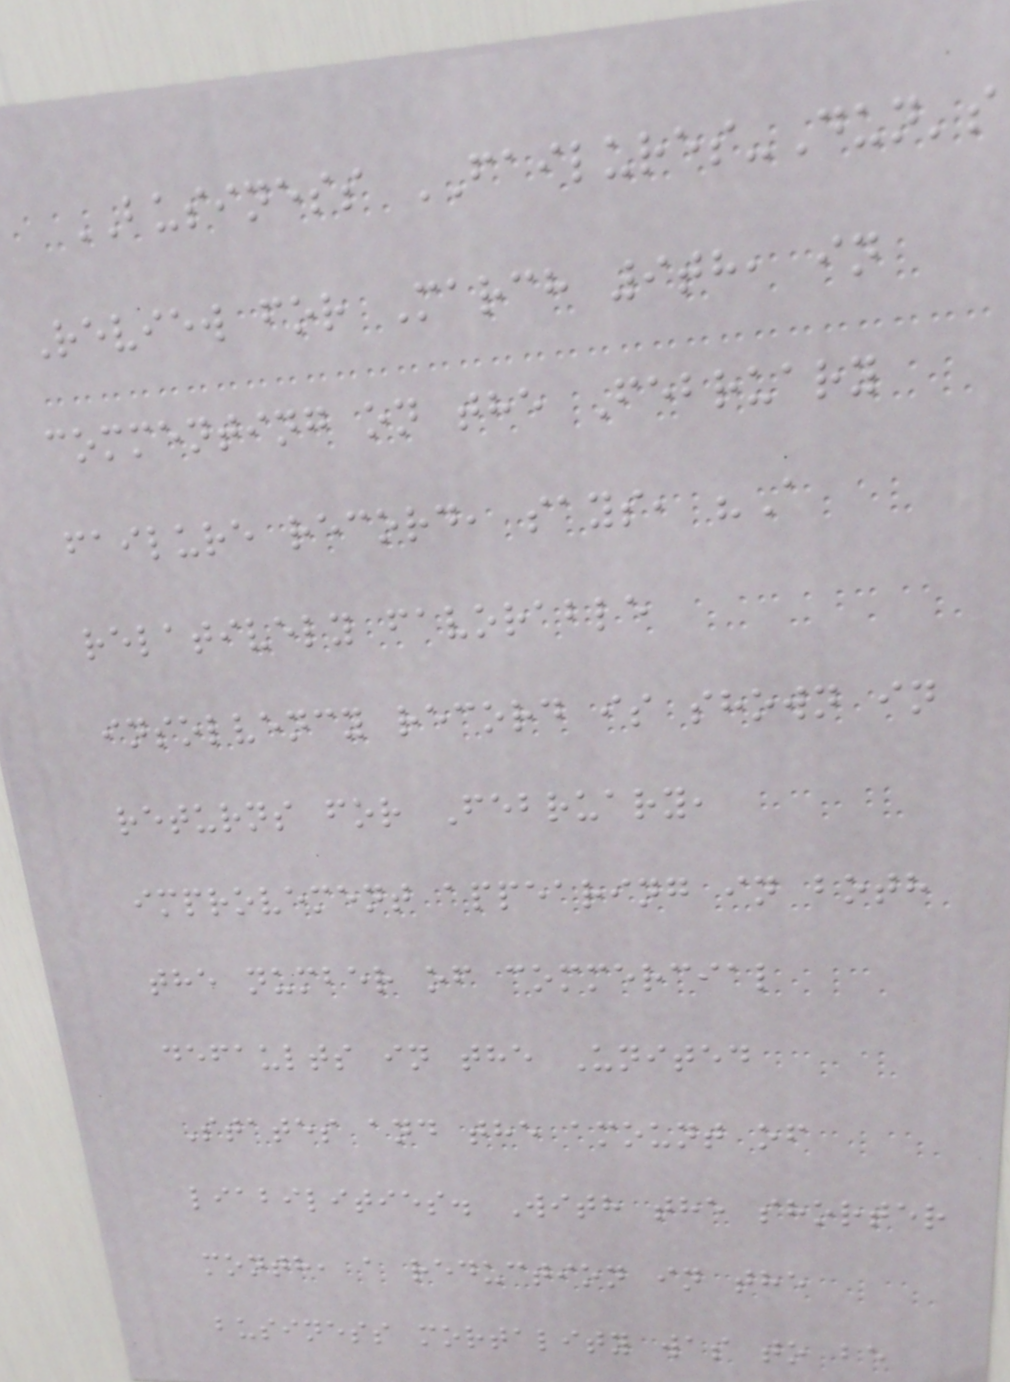BUSINESS FAILURES-Dun's
Review for March 9th, in
commenting on the February
failure record, says, "A
relatively favorable
insolvency record is shown in
returns for February,
improvement appearing in both
the number of commercial
defaults in the United
States and the amount of
liabilities. With the shorter
month, a reduction in the
business mortality was to be
